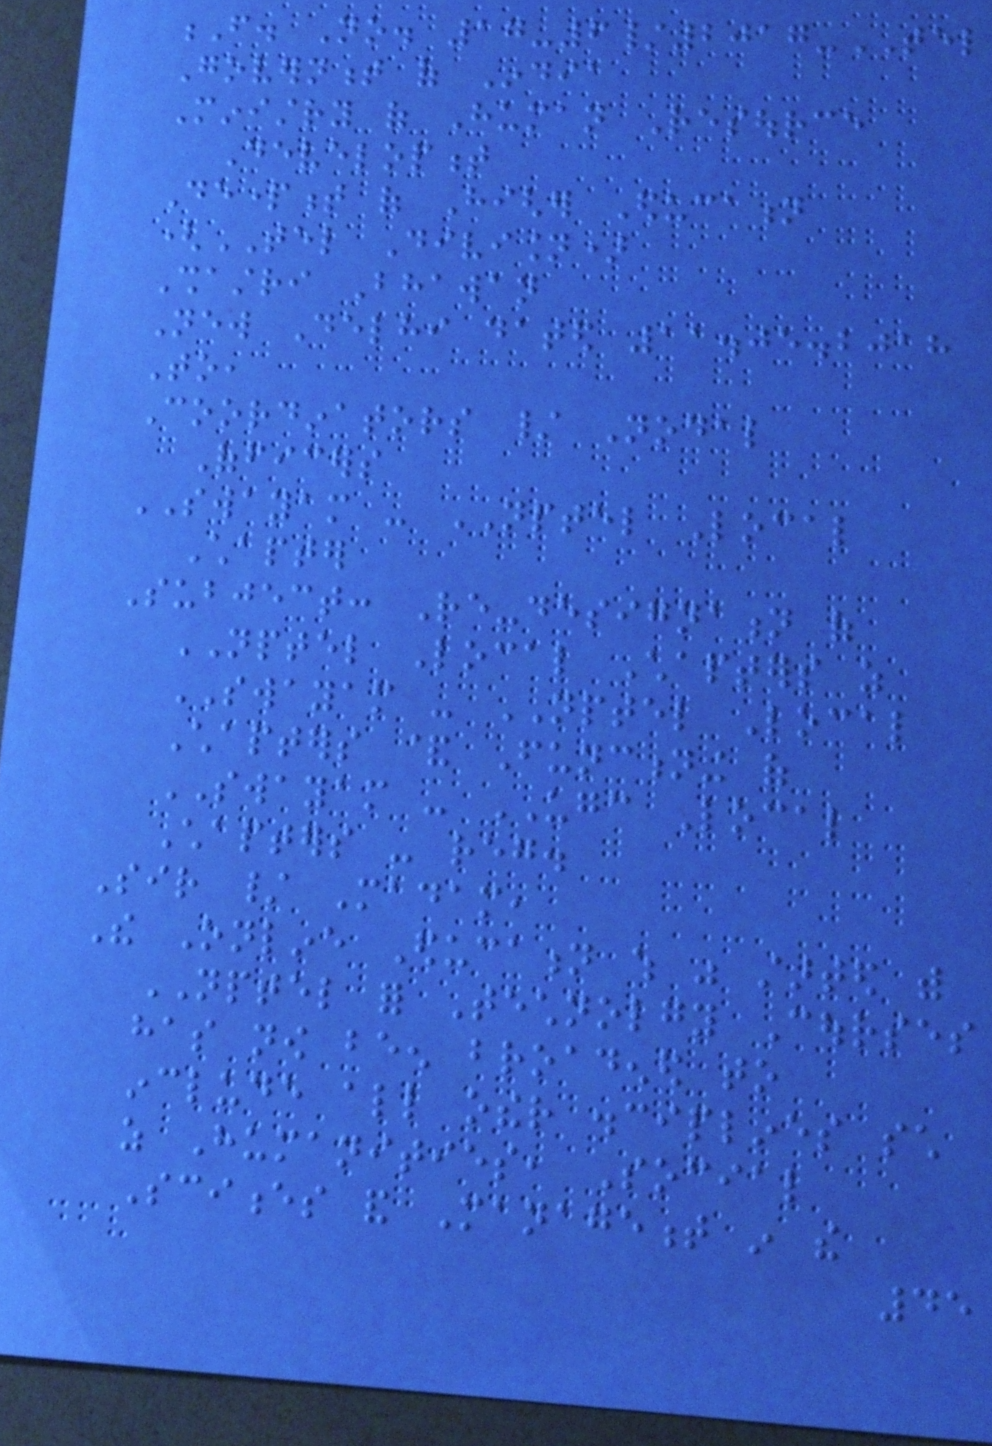F. No. 17-6/2017-TEL
Government of India
Ministry of Human Resource
Development
Department of Higher Education
(TEL Division)
Shastri Bhawan
New Delhi dated 11.05.2018
To,
Coordinators / Nodal
Officers
SWAYAM - NPTEL Local
Chapter
Subject: Re-designation of
NPTEL Local Chapters as
SWAYAM - NPTEL Local
Chapters & Functioning of
SWAYAM - UGC Local
Chapters - reg.
Sir / Madam,
The Online Education which was started with
NPTEL for Technolgy Courses
has now been broadened to
include all other disciplines such
as Humanities, Social
Sciences and Management in the
45
